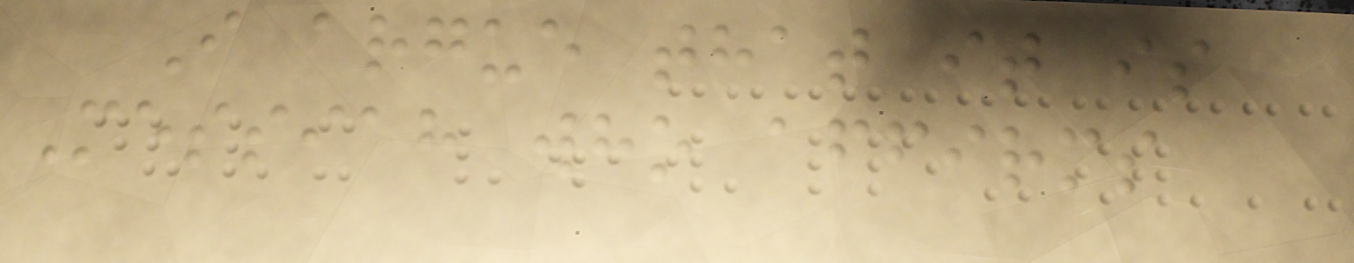I argue that it is
Messiah who affirms
